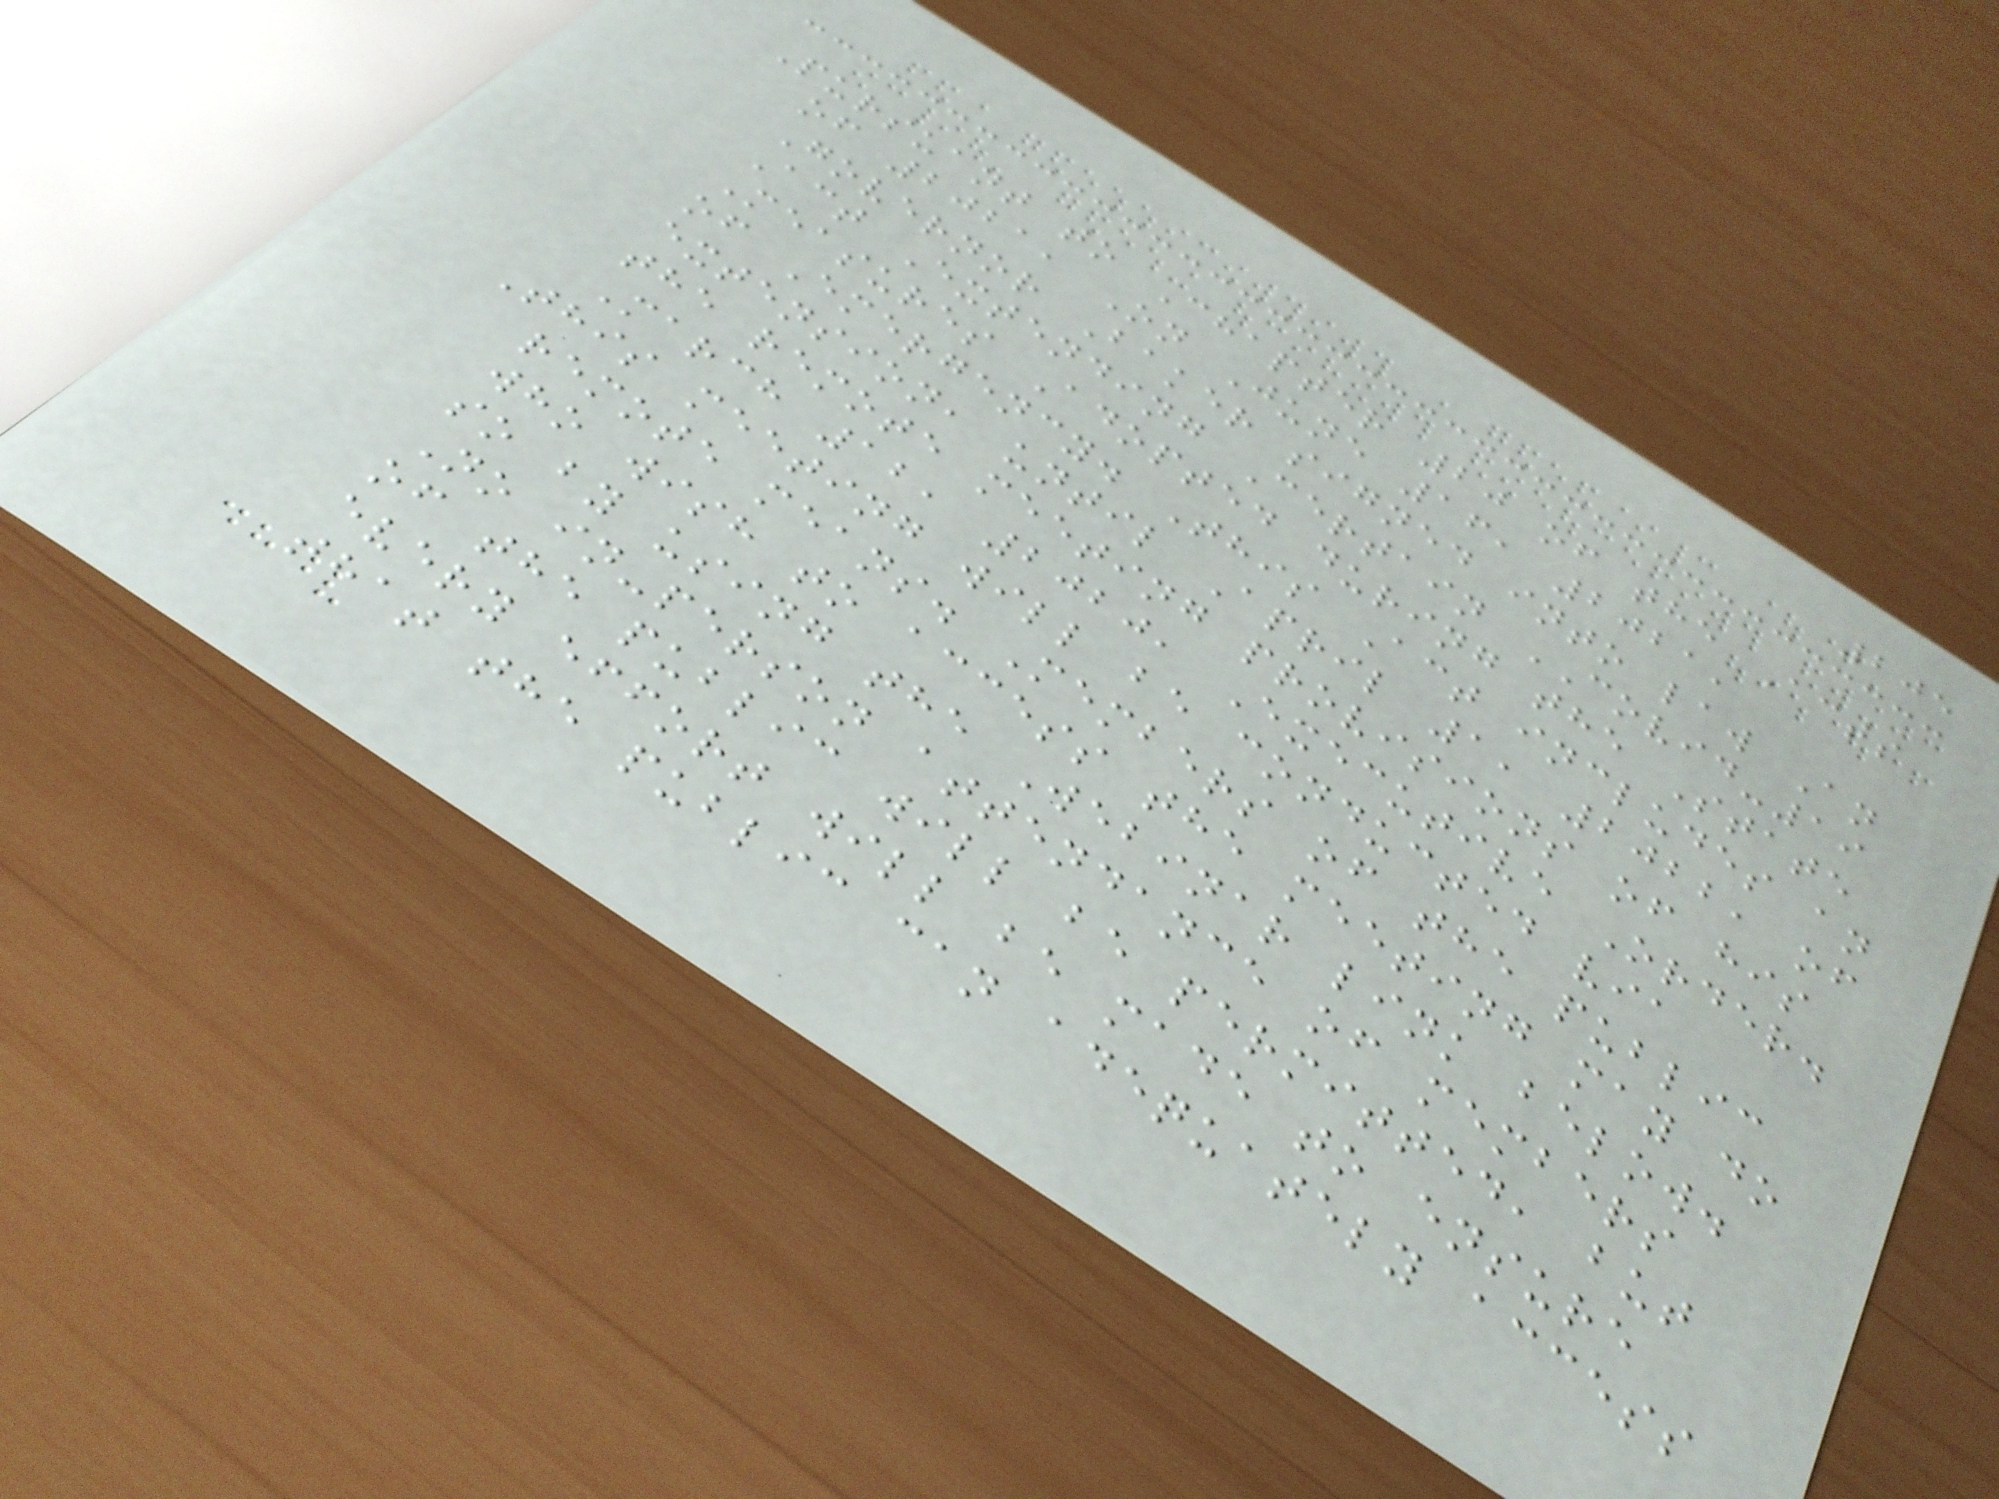205
Pursuant to Chapter 20 of the Acts
of 2021, On June 16, 2021,
Governor Baker signed into law An
Act Extending Certain COVID-19
Measures Adopted during the State
of Emergency. This Act includes an
extension, until April 1, 2022, of
the remote meeting provisions of his
March 12, 2020, Executive Order.
This meeting will be conducted via
remote means. Members of the public
who wish to access the meeting may do
so by using the Webinar link below.
No in-person attendance of members
of the public will be permitted, but
every effort will be made to ensure
that the public can adequately access
